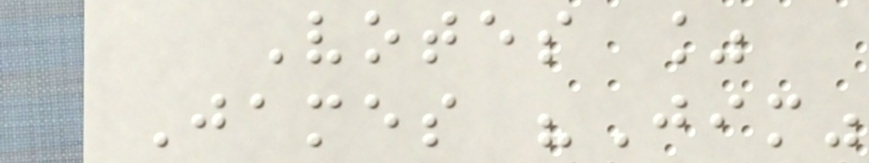Votes %
James "Jim"
